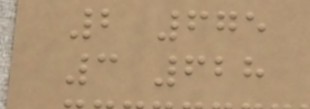2 675
3 628
